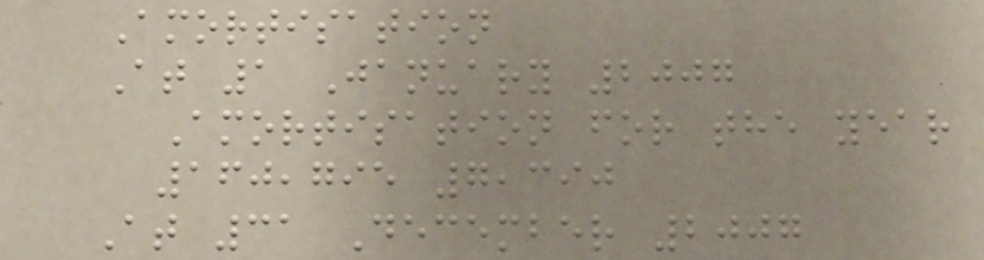Amortisation
At 1 January 2007
Amortisation for the year
160,795 7,390
At 31 December 2007
